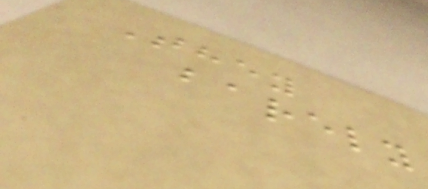They
barely
